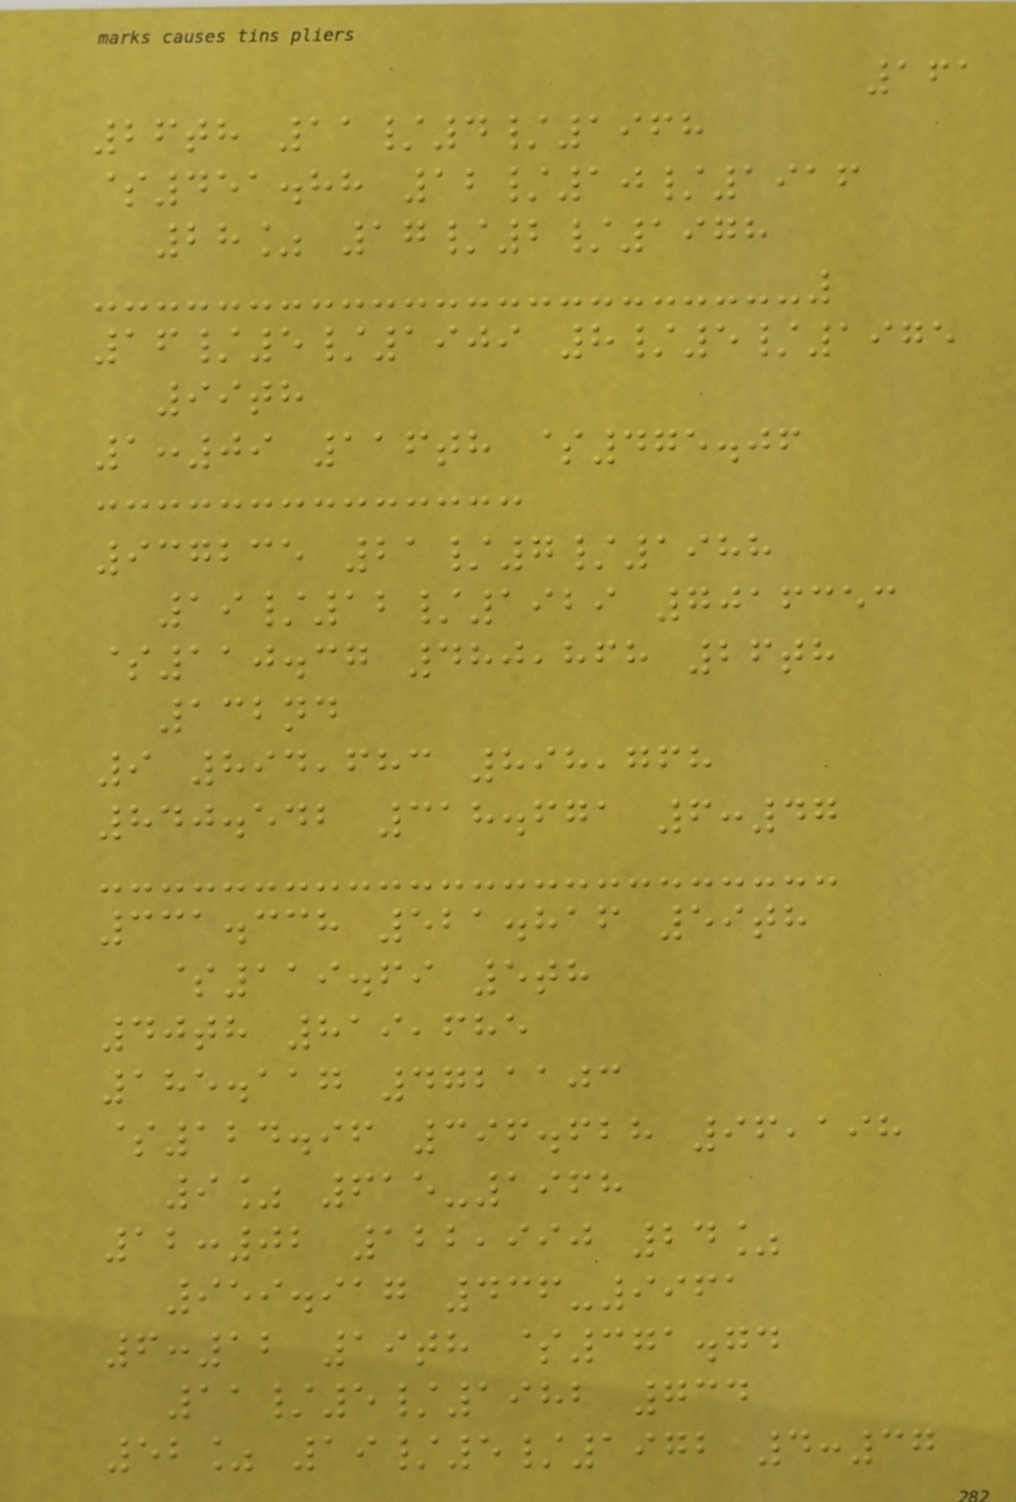161
26th 11/4/1968
$451.88 12/10/1916
28% 17/2/1978
16/5/1909 8/5/1975
99th
1:09 116th $475.06
937235 21/7/1988
19/12/1929 7016353
$110.37 480,868 26th
132nd
9 894,683 898,768
840.542 318.671 6:47
331.338 521.816 59th
$119.69 5th
40th 819,685
185.117 4721103
$124.96 396.628 96,198
9% 615-1968
12:02 122,990 24%
959.917 436-9961
6:12 19th $371.74
11/5/1982 734
52% 19/5/1972 4:37
